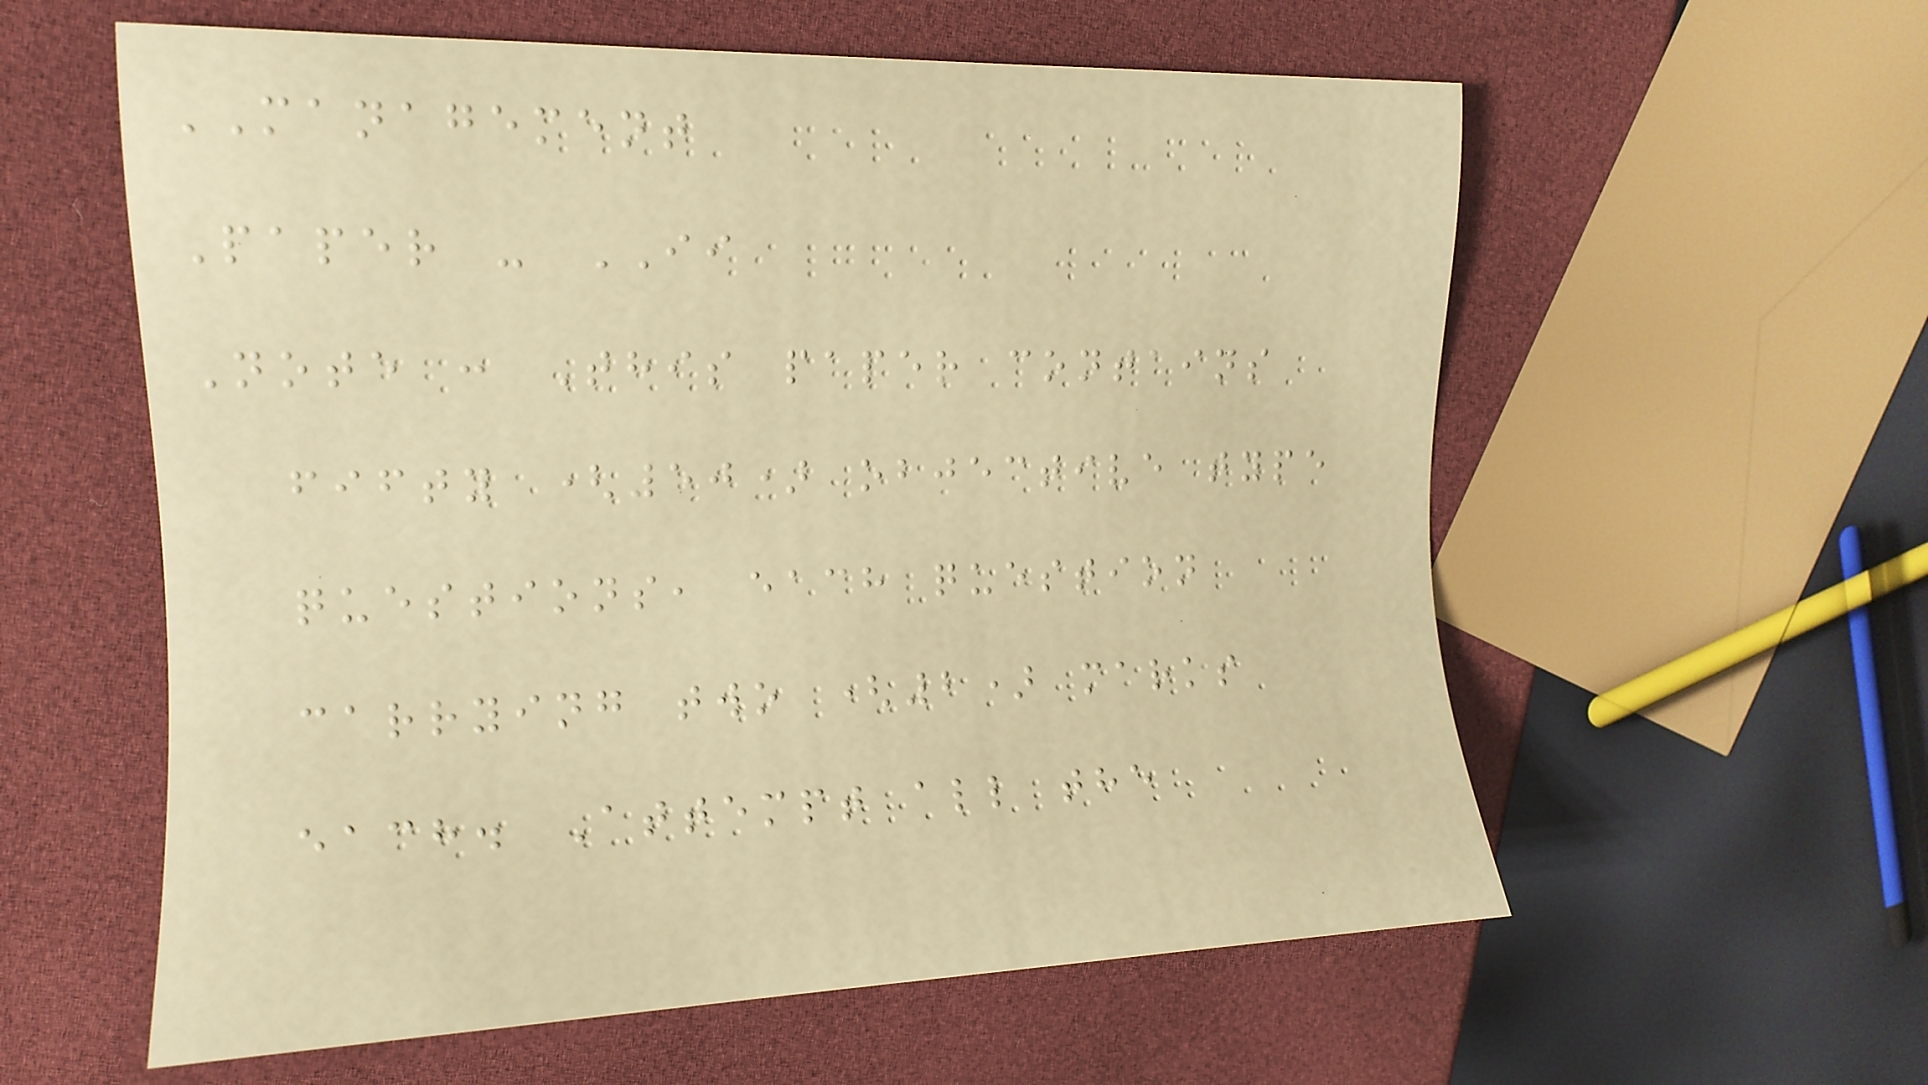MANAGEMENT
Paper - II
Note : This paper contains
fifty (50) objective type
questions, each question
carrying two (2) marks
each. Attempt all the
